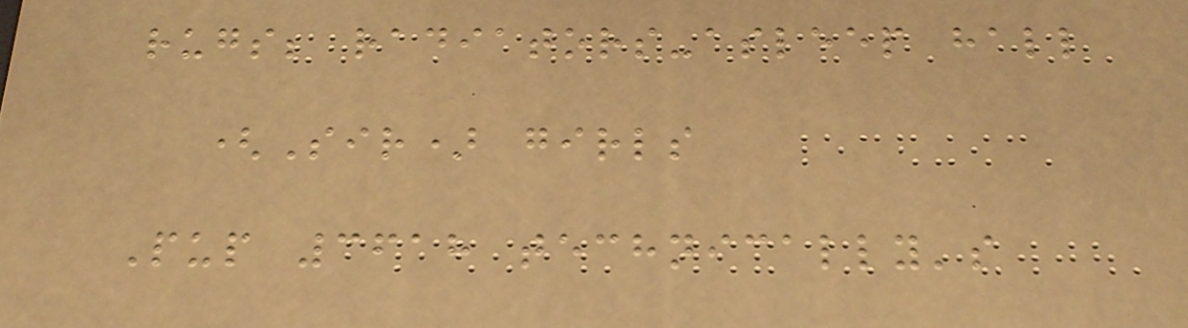rugs; radiators-asleep hall
(Sir) girls
Pup 3618 technically's
